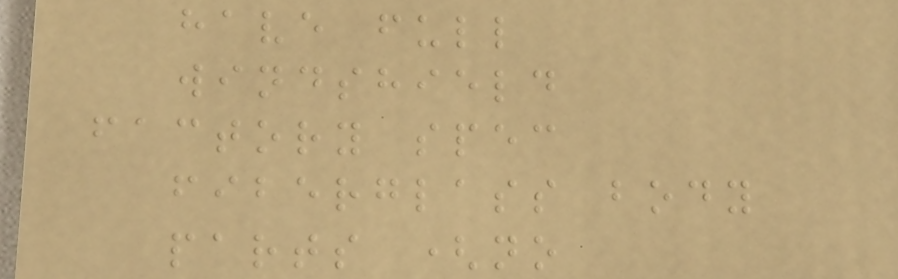have full
windshield
factory spec
fiberglass body
parts (no
